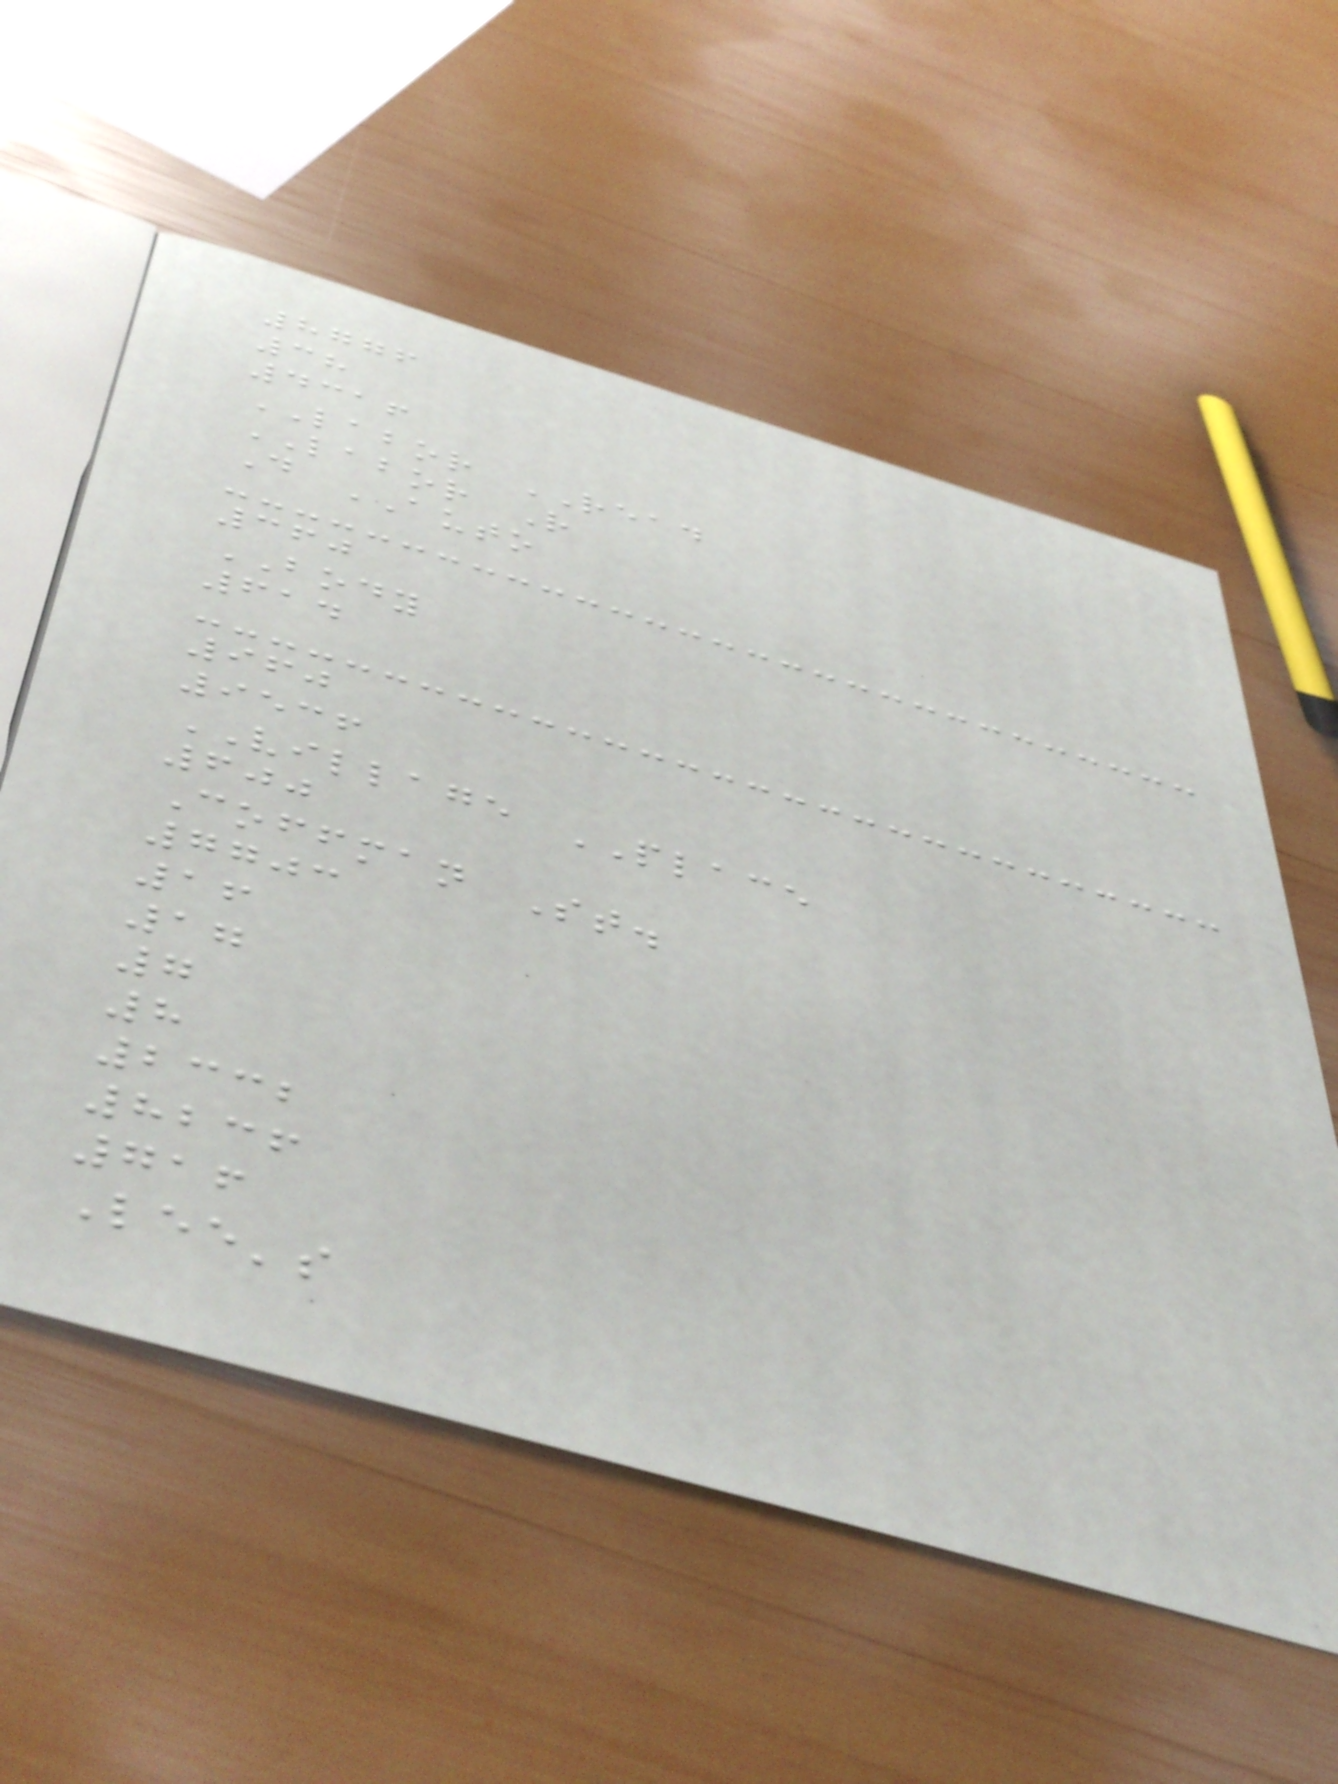8776
38
4316
LABOR READ
LABOR R
D AUTO
360
BODY
614
960
9536
VILLAGE PLACE
600
Coffman St.
7703
16
17
7
8
2332
8236
716
Lee's
